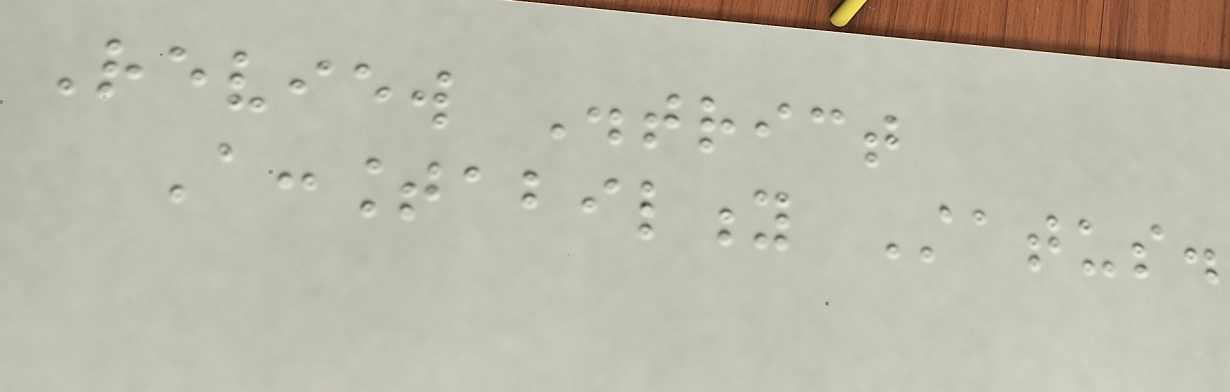Review District
Accountability Status.
